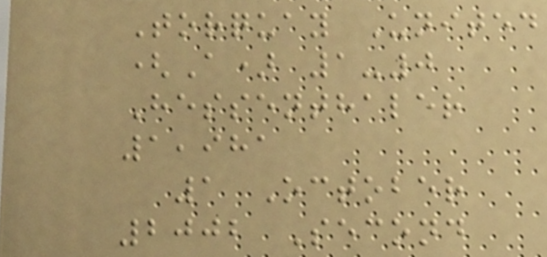Torquay United
(A) 1-0
Hessenthaler
1,981
1 October
2002 Second
